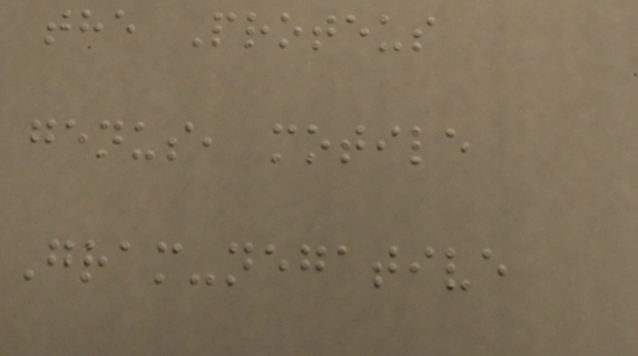the Proteus
genus, motile
Gram-negative
